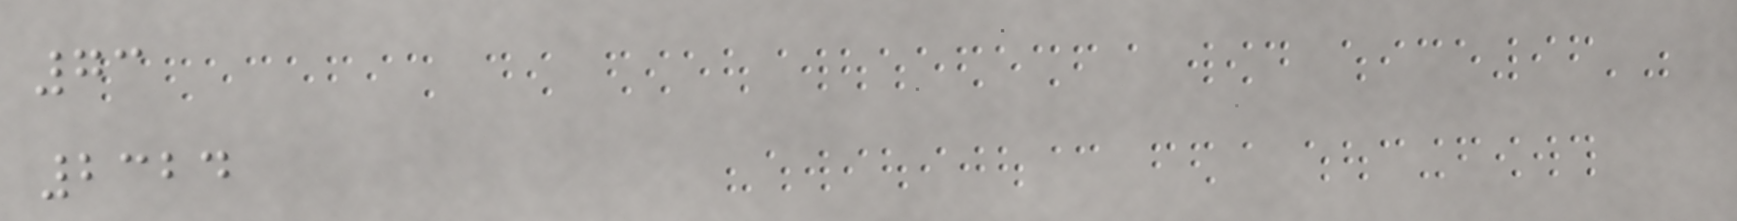73
2324
